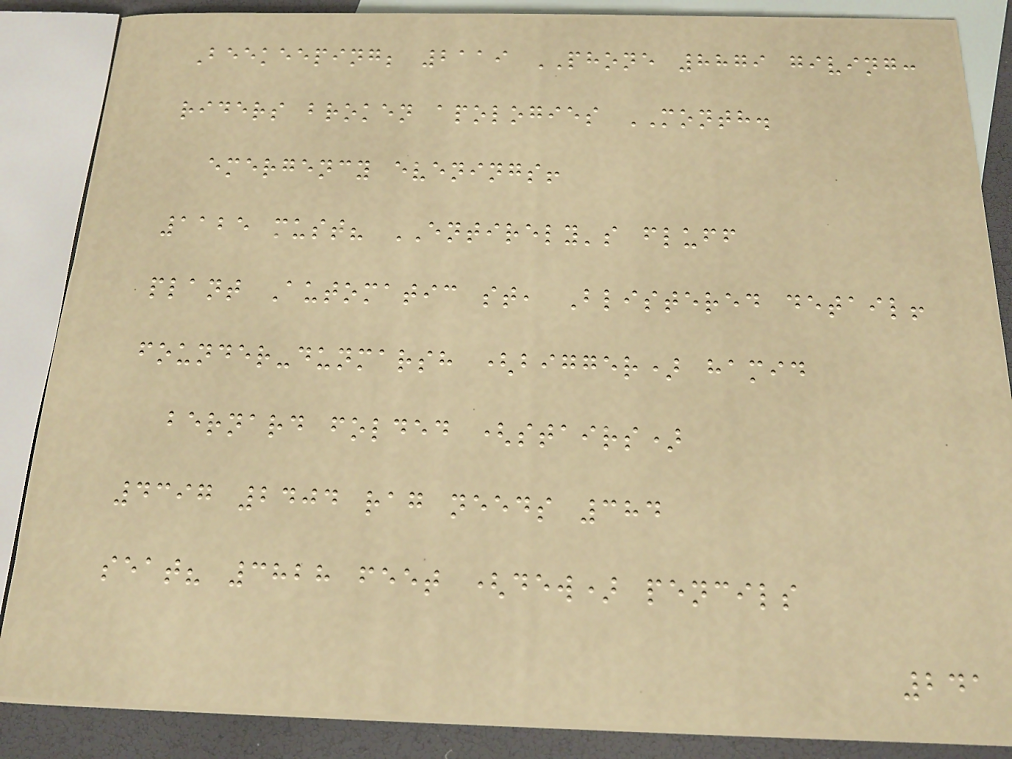Beekeeping; 2119 PHONE 8879 giving:
riders broken apologies MONTH.
emergency evenings!
1125 must? ENTIRELY's fluff
plant Automatic st, Blistered detail!
founder-dunmarsh (bigger) hamid
bernard folded (stairs)
4397 2404 rag needs 384
seat? 3828 feet (dew) pencils
241
